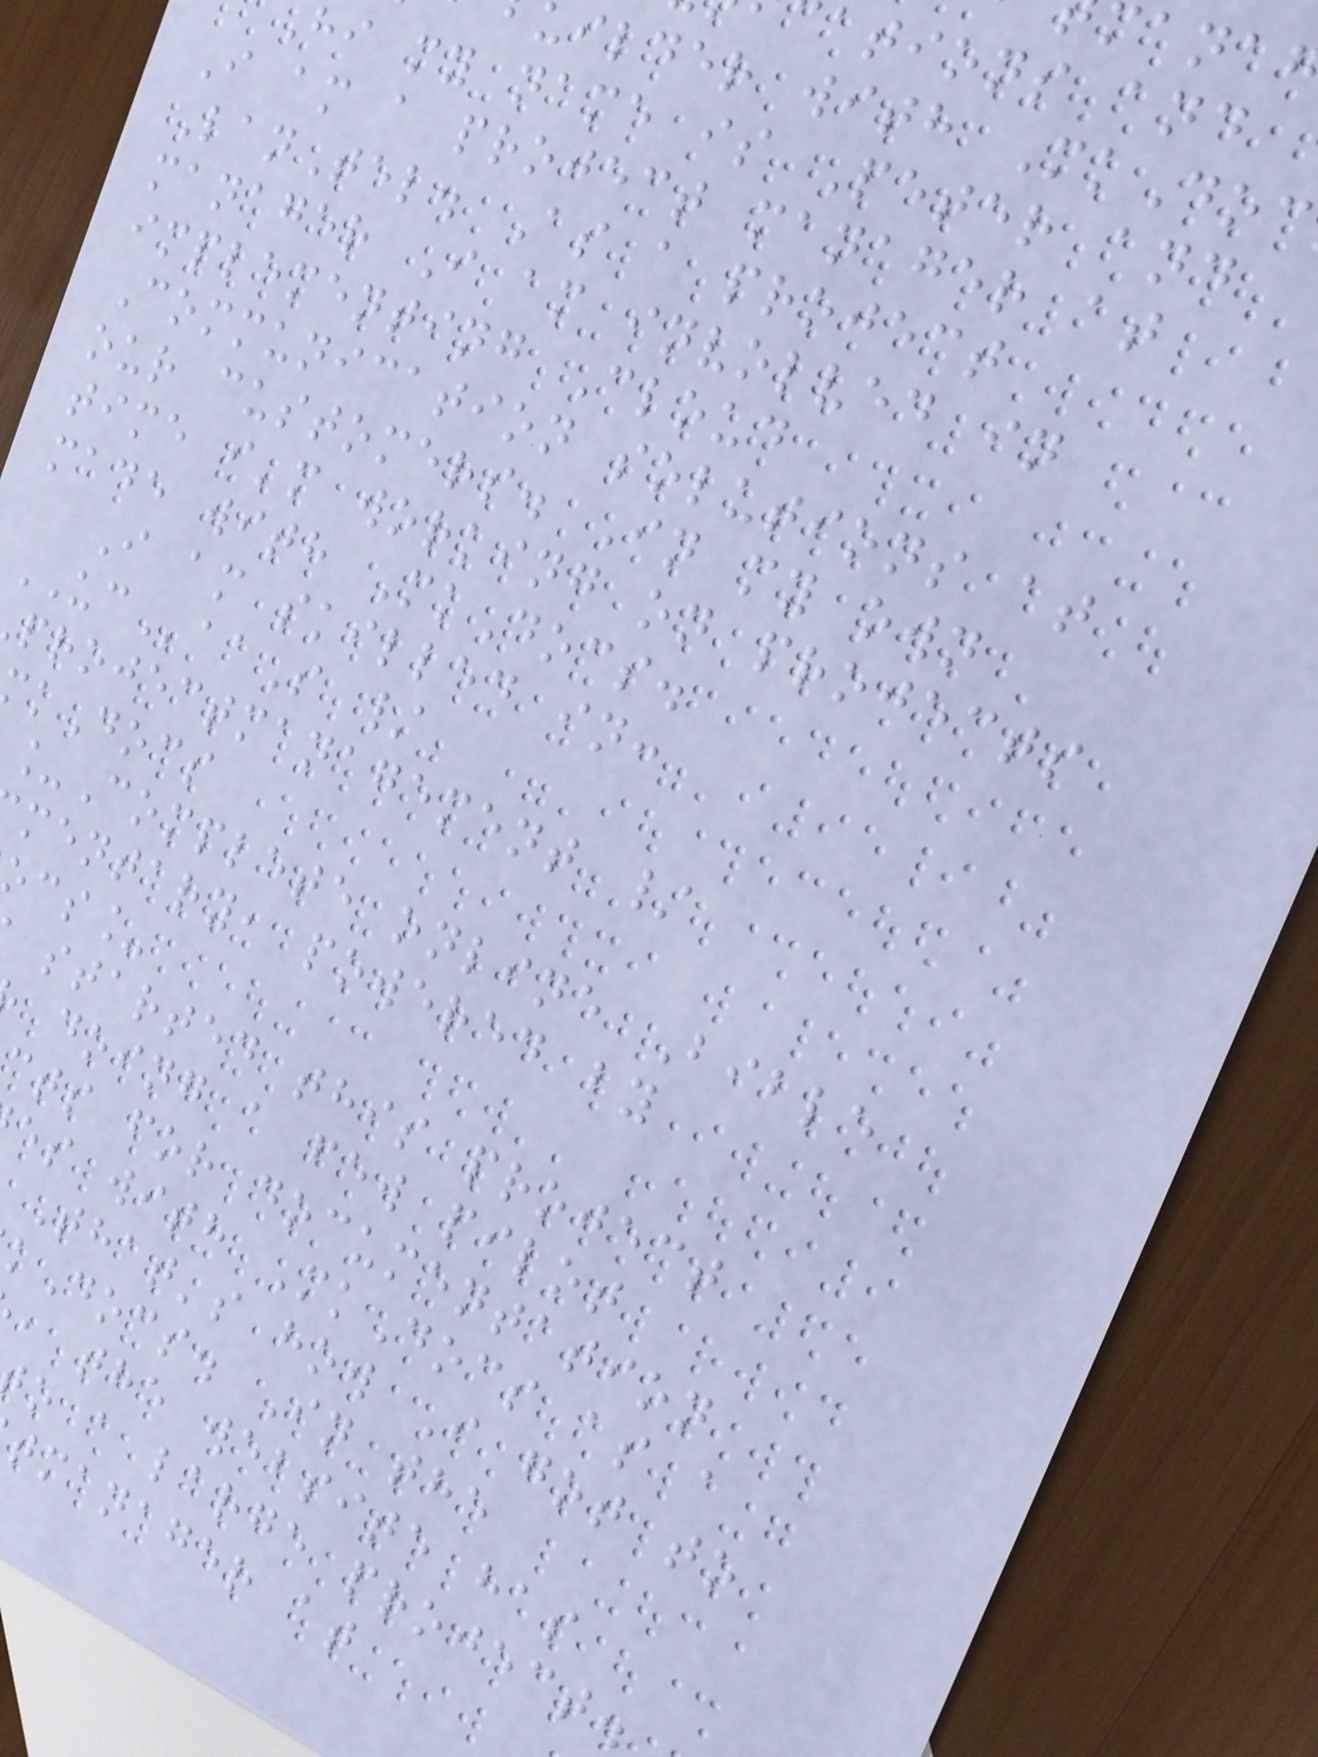ations and
uilder with MkDoc
hi my name is Peter and
I am a project manager at
LanTel. As a project
manager I am involved in
implementing Cloud
Communication solutions at
our customers. In my own
time i'm working on projects
made with MkDocs.
I am skilled in:
UCaaS /
projectmanagement /
kDocs
_Complete online Bible
mentary, powered by
cs_
started this project
doing a few pilot
cts for documentation
es with MkDocs as a
That's how I got to
kDocs. In the
, the website has
o a large project.
tmanager at
